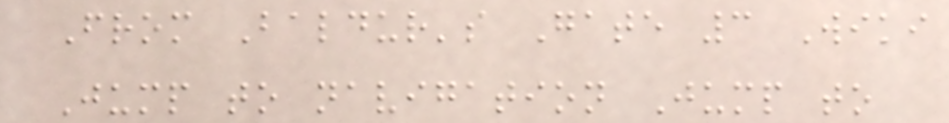From Baldur's Gate 3 Wiki
Jump to navigation Jump to
